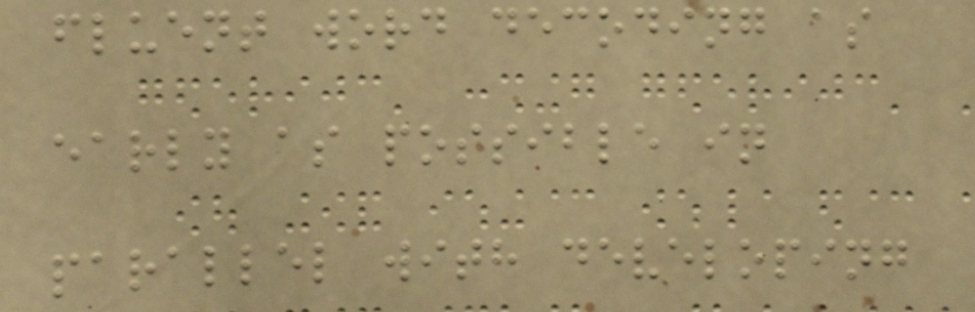fluent word decoding as
early as possible in
parallel with developing
